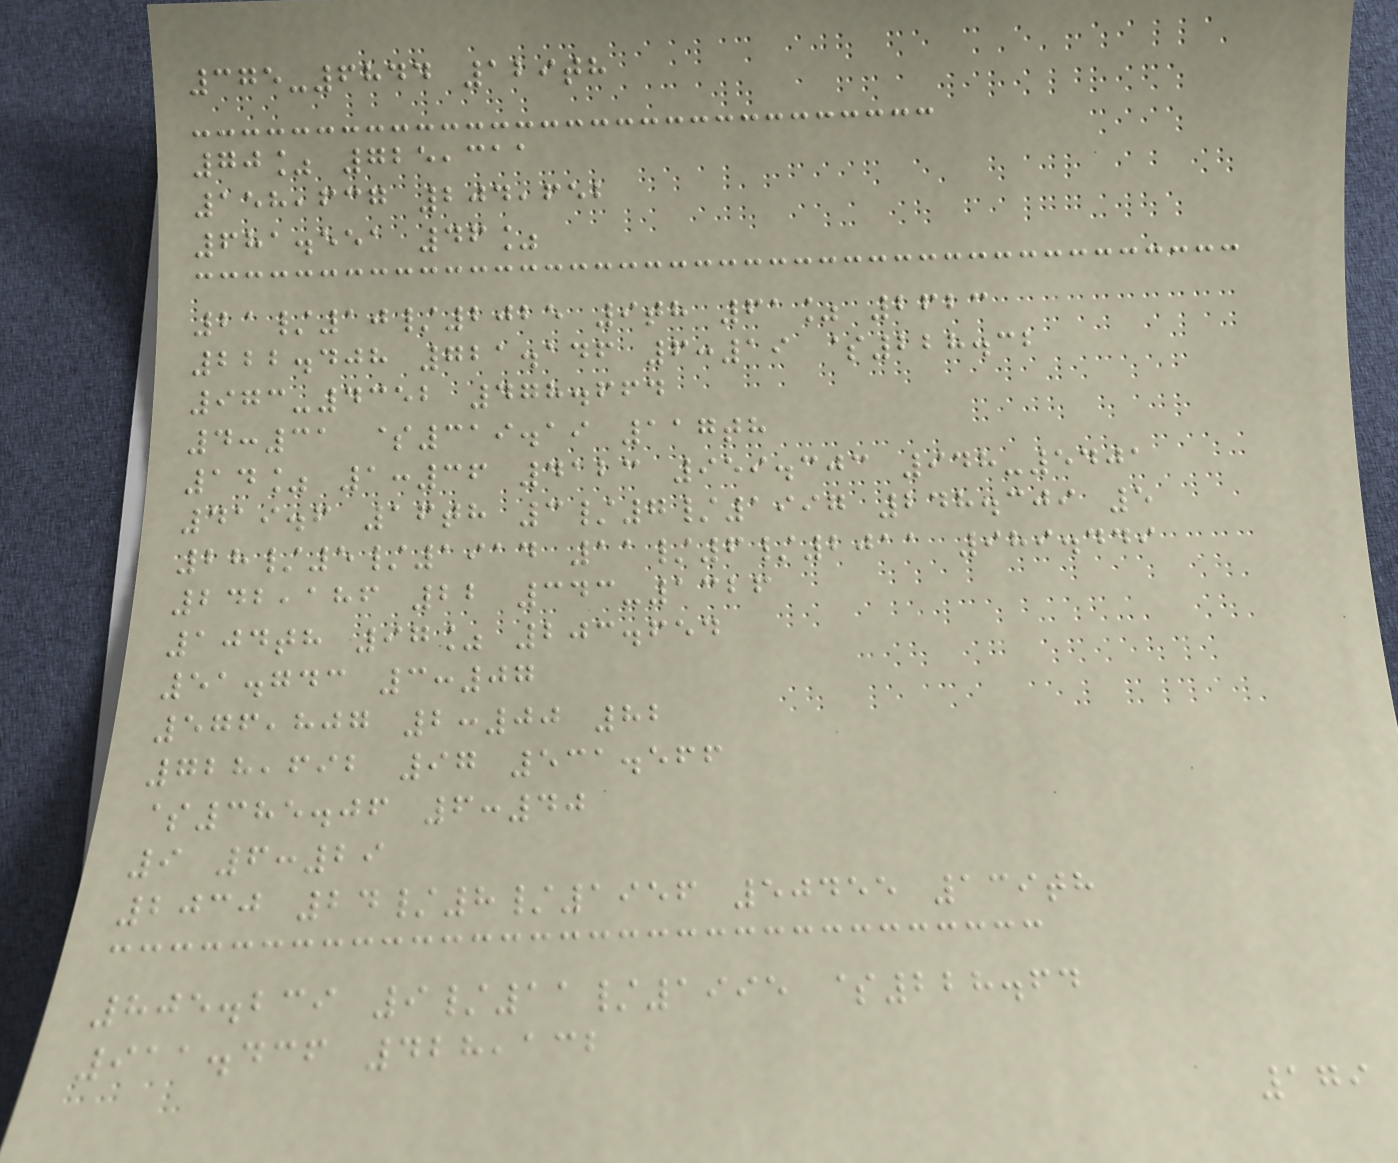375-6844 129th
70% 725,311
158,637 204,652
681.551 46%
21/10/2025 9th 61% 2623
222.408 721.146 6:19 $228.32
973-4352 478.664
4:31 $319.19 117th
14% 1:36 4123 959.303 948-5401
419.6 16th 3/7/1997 248.309 5
28/5/1914 11/6/2011 989.449
242,186 22 343-1326
104th 97% 203.654
51.743 3:07
576,807 2:00 82
728,692 97 531.566
$385.06 6:40
9 6:29
2030 24/8/1956 50455 139th
805.239 9/11/1995 $228.64
911.436 428,132
179
